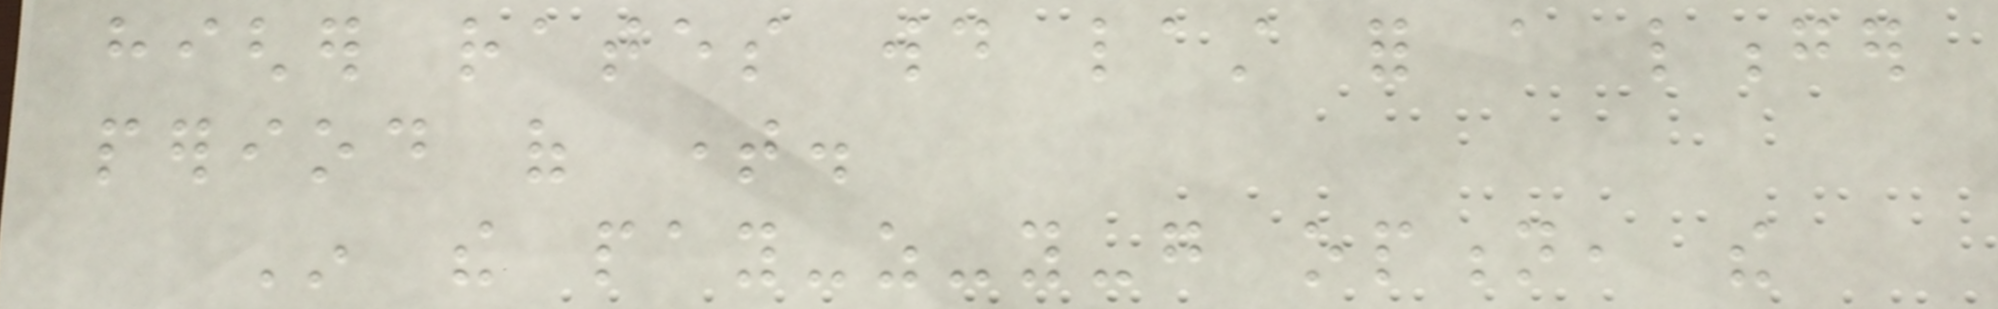higher rates would last for a longer
period of time.
In the pay-as-you-go option, the
